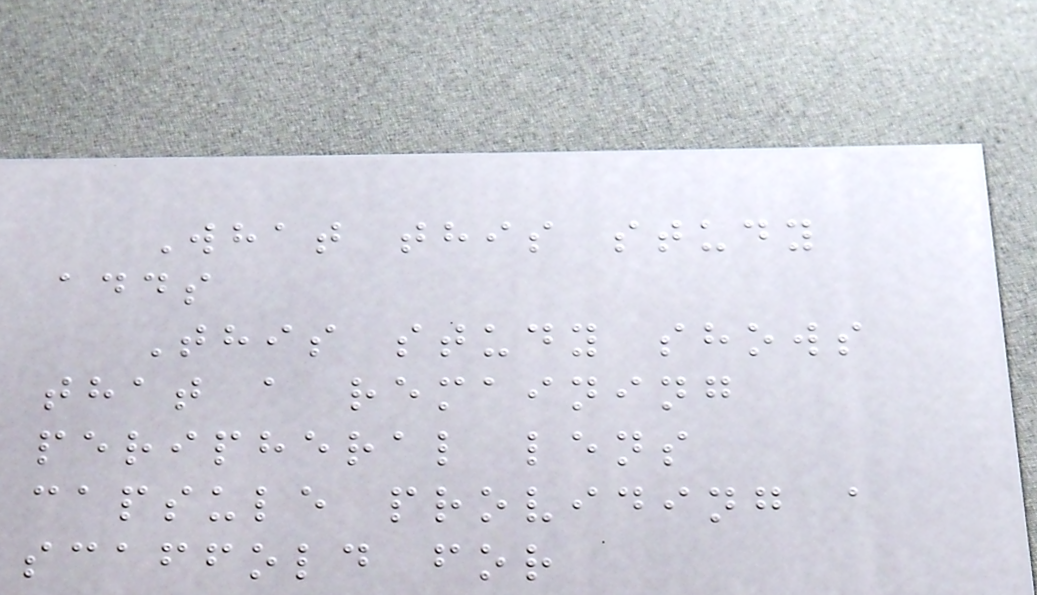What this study
adds
This study shows
that a remaining
peripheral lens
capsule providing a
scaffold for
